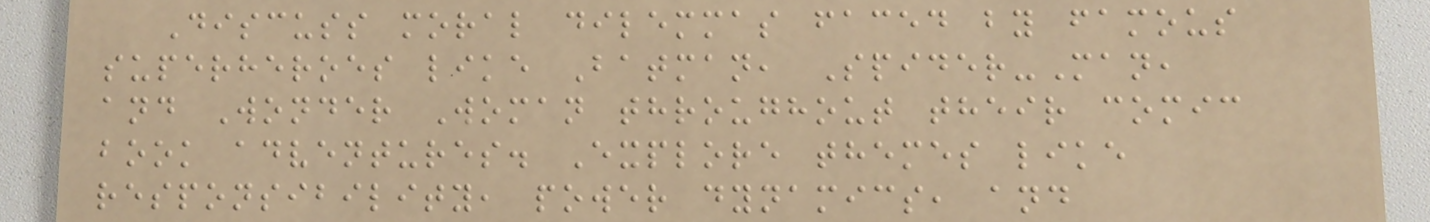Discuss moral dilemmas faced by famous
superheroes like Batman, Spider-Man,
and Wonder Woman throughout their comic
book adventures. Explore themes like
responsibility, power dynamics, and
